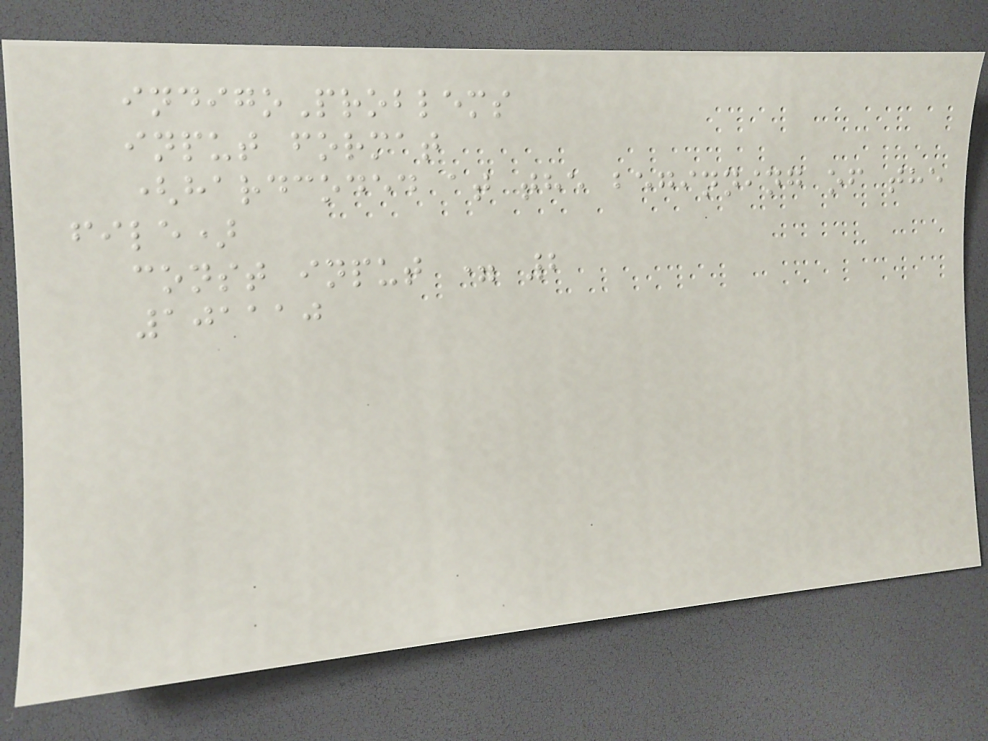indigoProblems
input format
(hardcoded at the beginning of the
file)
const input = 2
101110
